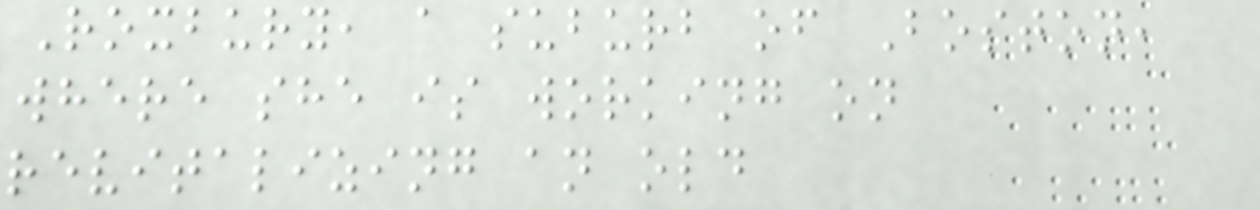Roxbury, a suburb of Boston,
where she is working on
revitalizing an old
